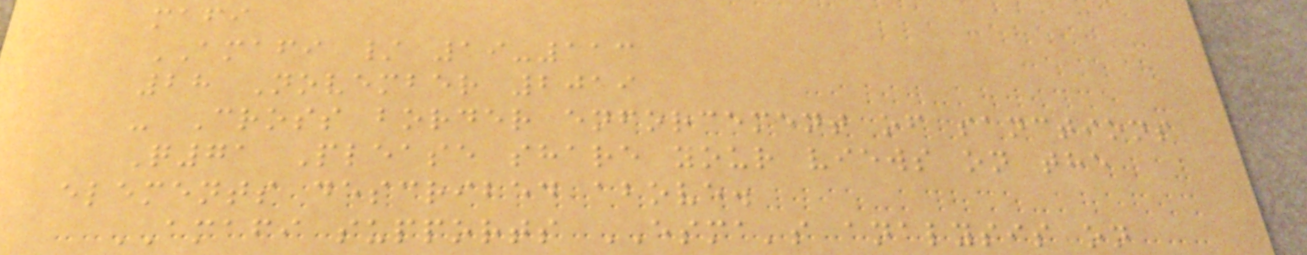mafi
AMAFI / 19-113
28 November 2019
- Cross border enforcement of sanctions
Q71 Please share your views on the
elements described above.
AMAFI supports ESMA's analysis on
